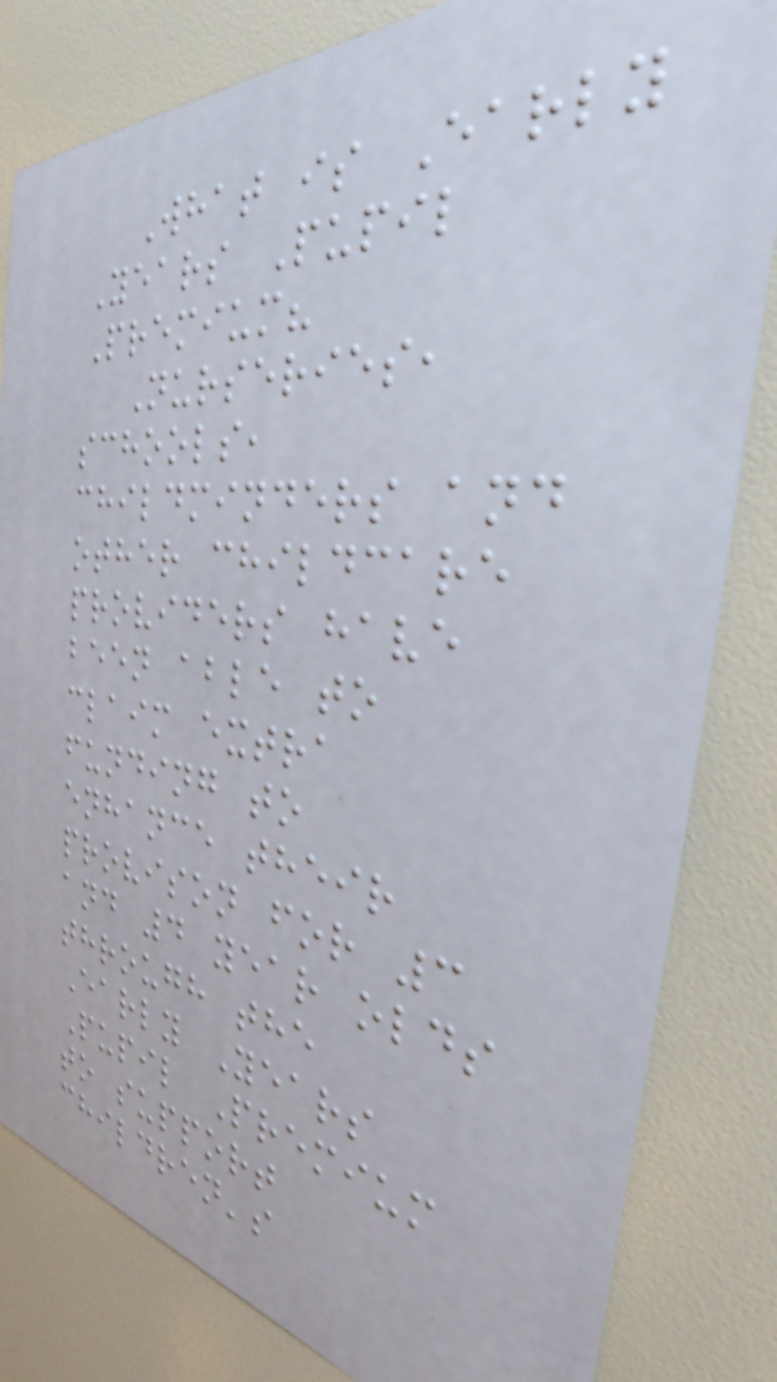What is Early
Years Pupil
Premium?
Nurseries,
schools,
childminders and
other childcare
providers have
been able to
claim extra
funding to
enhance their
provison for 3
and 4 year olds
through the
Early Years
Pupil Premium
to support
children's
